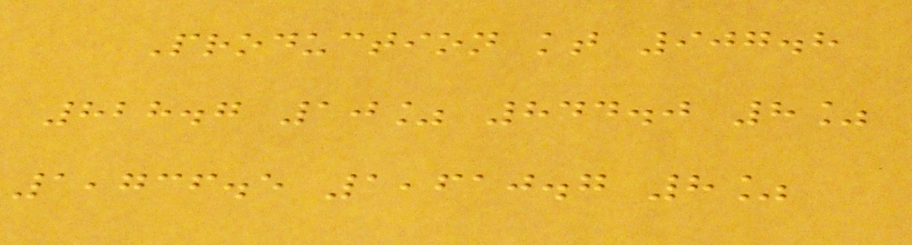Production kt 907.8
828.7 10% 844.0 8%
1,736.5 1,610.7 8%
